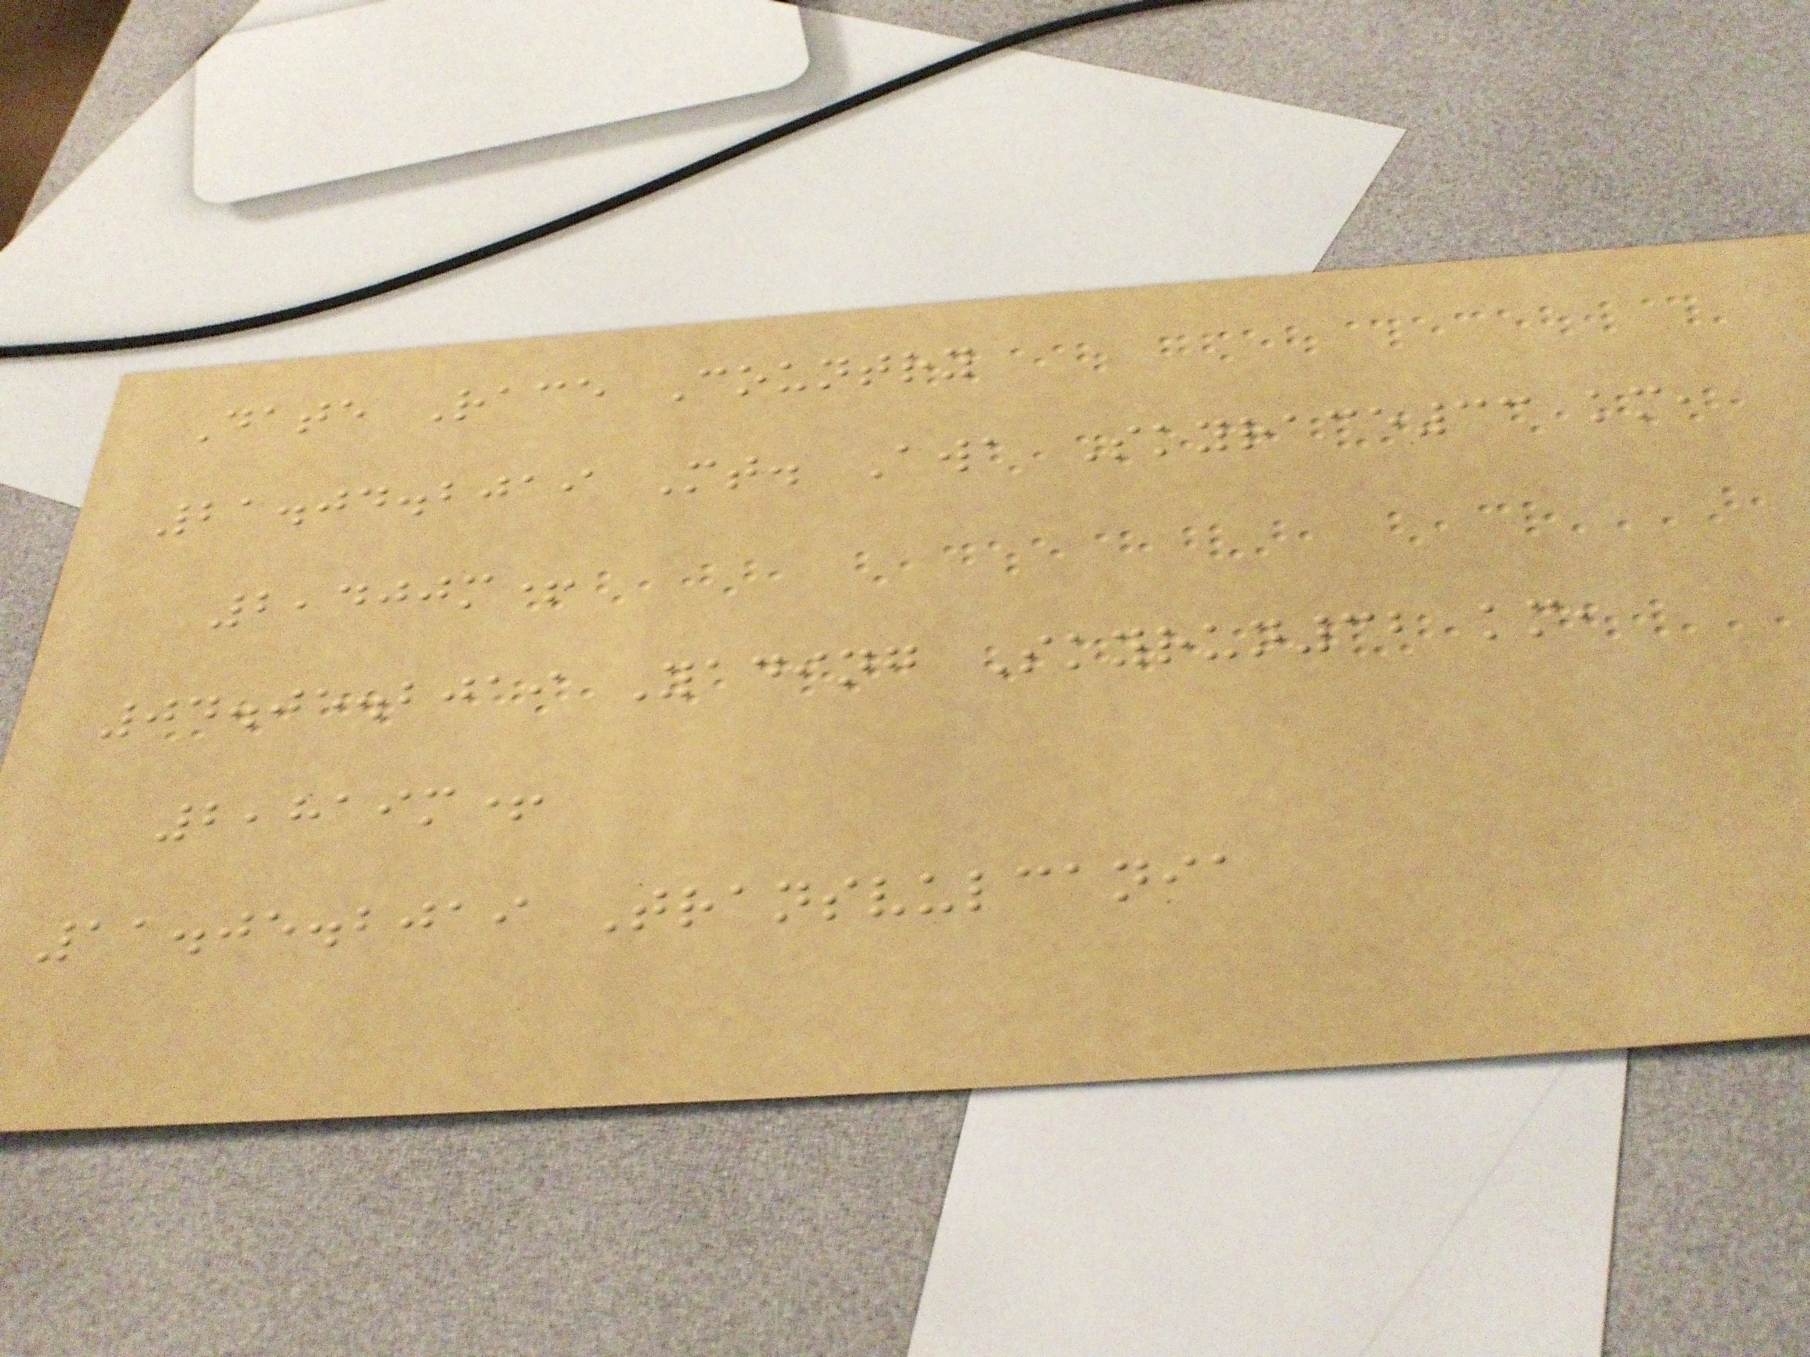Date Race Country
21.04.2019 Mt. Awa Skyrace33 km,
2,400m+
04.05.2019 Yading Skyrun32 km,
2,819m+
11.05.2019 Transvulcania
